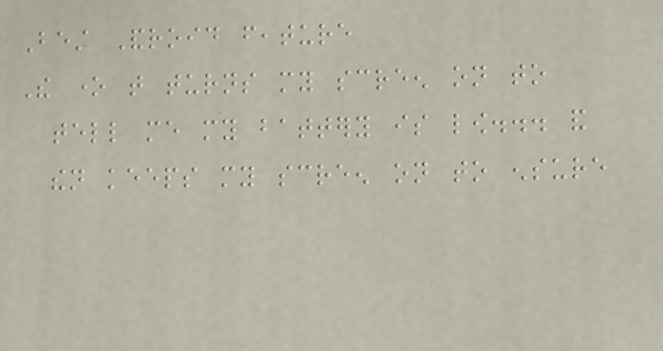Best Android feature
The one that turns my screen on to
tell me my battery is low... and
then keeps my screen on to ensure
